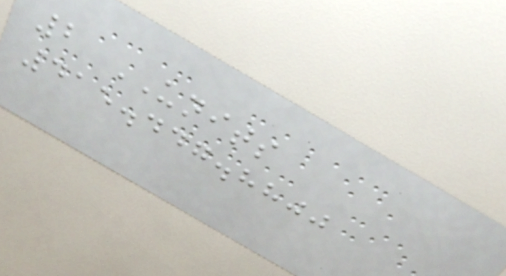2 UNITS
415.447.8800
